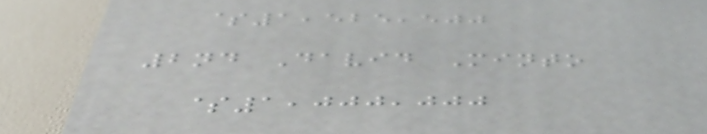$1,525,500
2nd David Minto
$1,000,000
